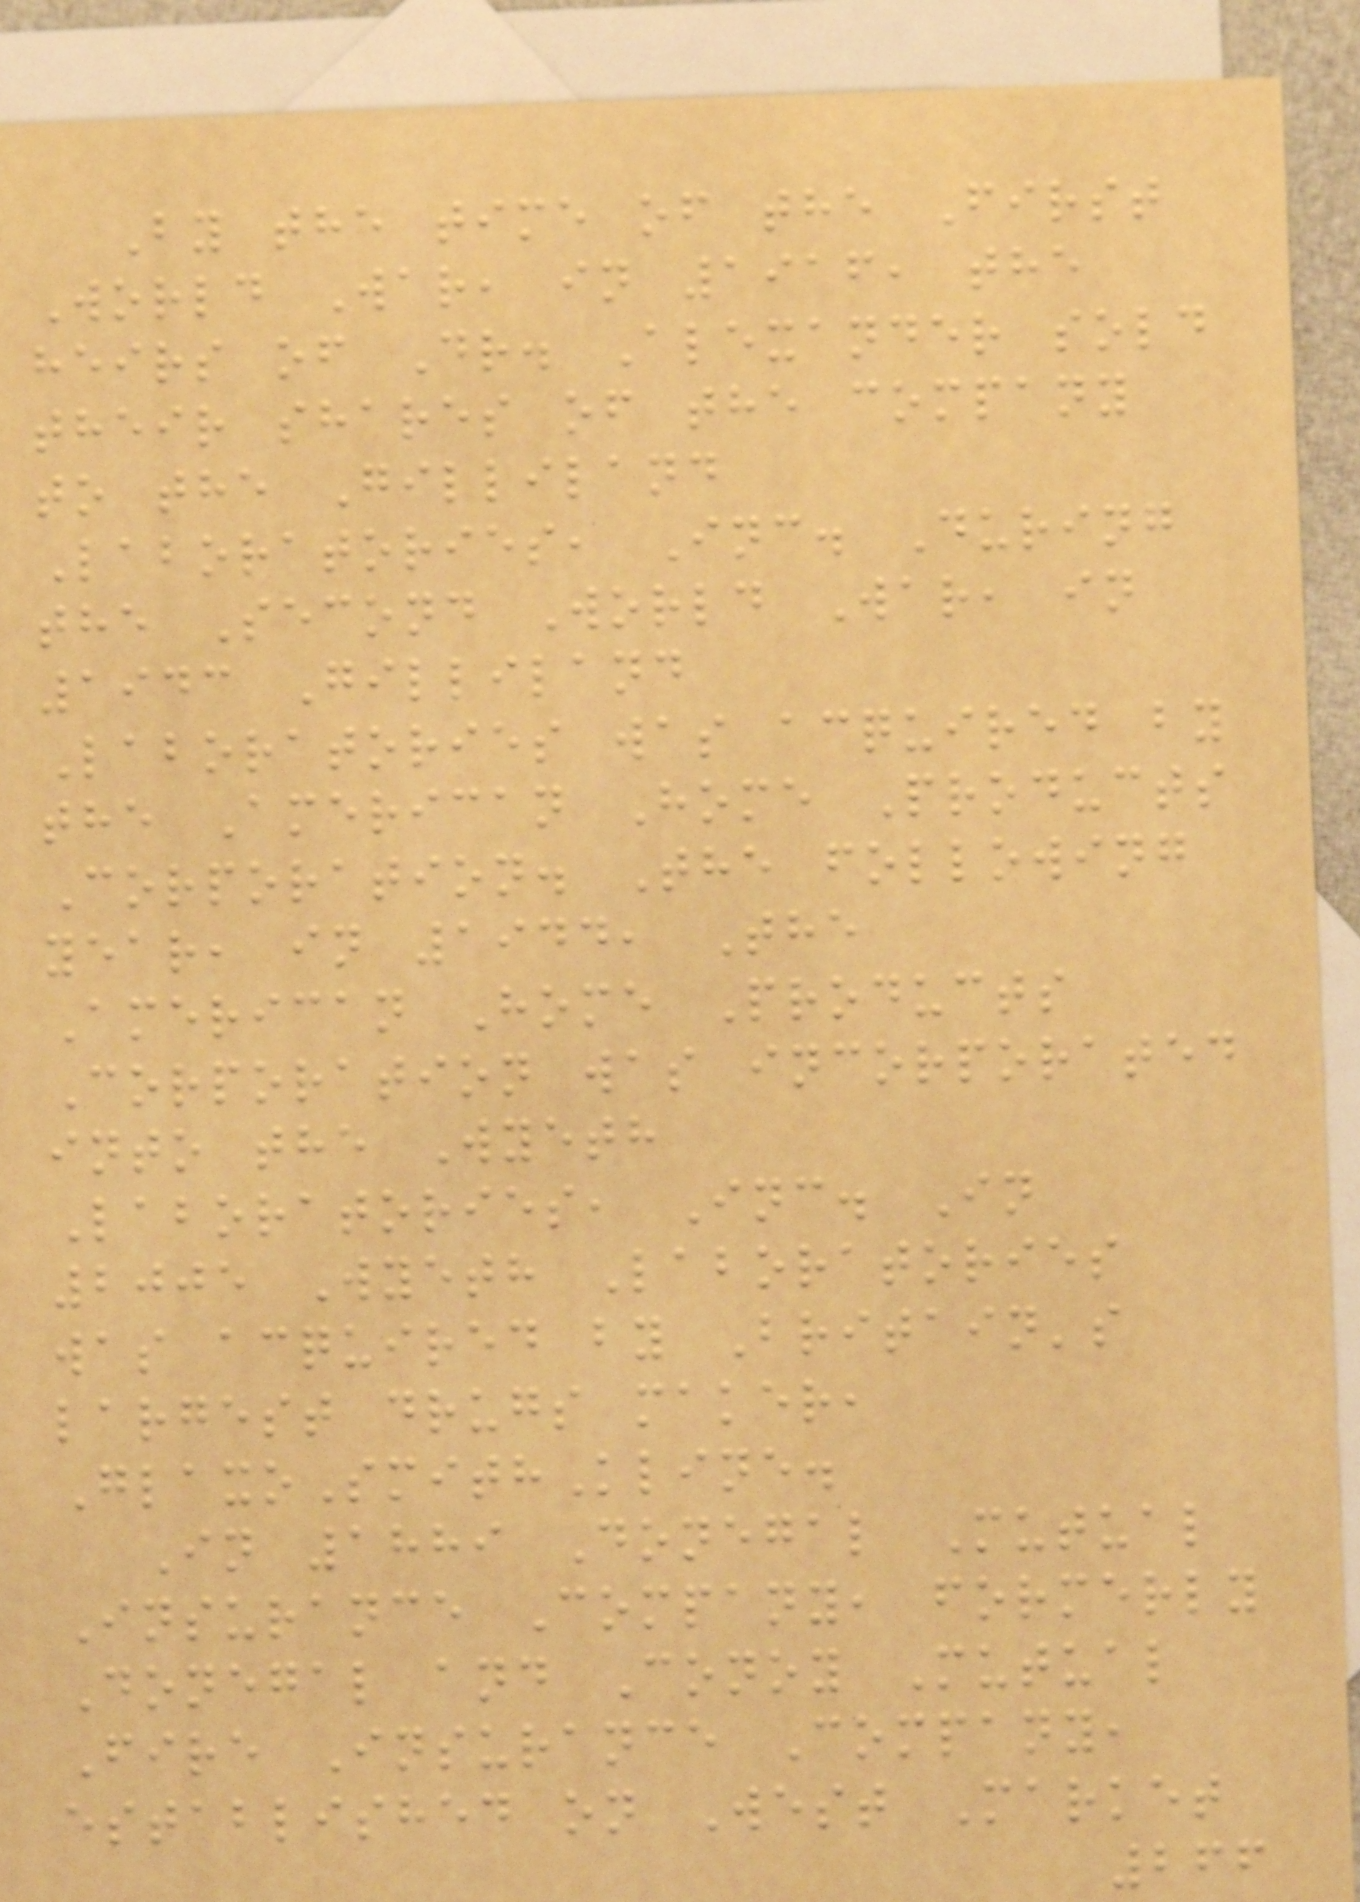By the time of the First
World War, in 1916, the
heirs of Dr. Alexander sold
their shares of the company
to the Gilliland
Laboratories, Inc. During
the Second World War, in
1943 Gilliland
Laboratories was acquired by
the American Home Products
Corporation. The following
year, in 1944, The
American Home Products
Corporation was incorporated
into the Wyeth
Laboratories, Inc. In
2005 Wyeth Laboratories
was acquired by Britain's
largest drugs maker,
GlaxoSmithKline.
In 1889 Donegal Mutual
Insurance Company, formerly
Donegal and Conoy Mutual
Fire Insurance Company,
established on West Market
266
